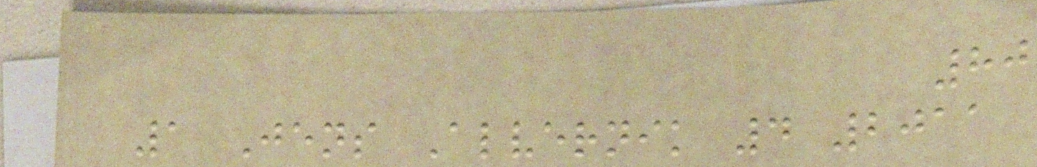80
1 Jens Alvernik 4 2011
